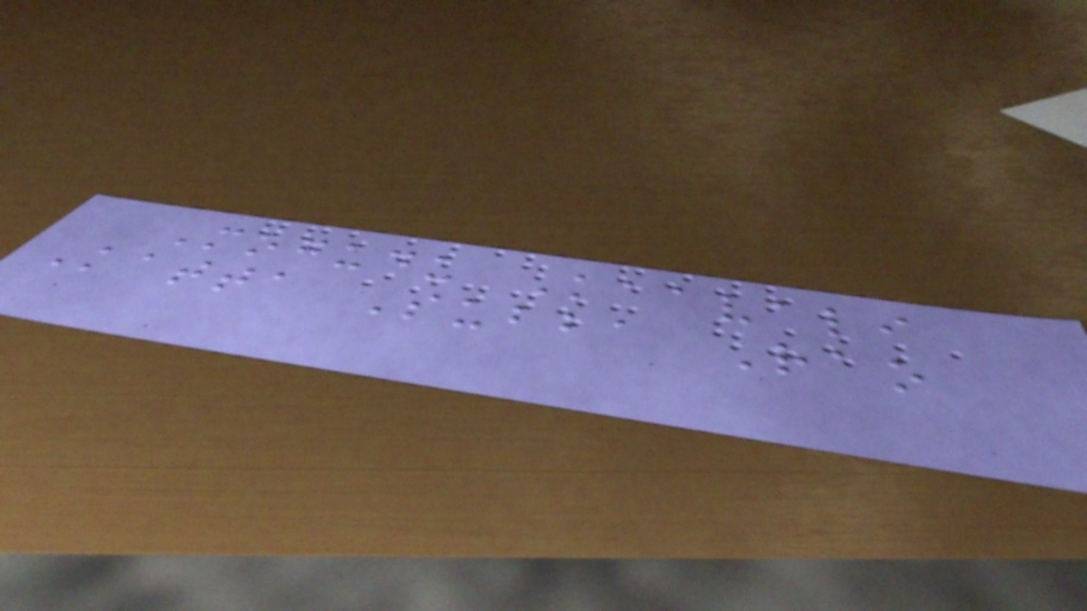Mogudu Kaavali
Katta Subba Rao
